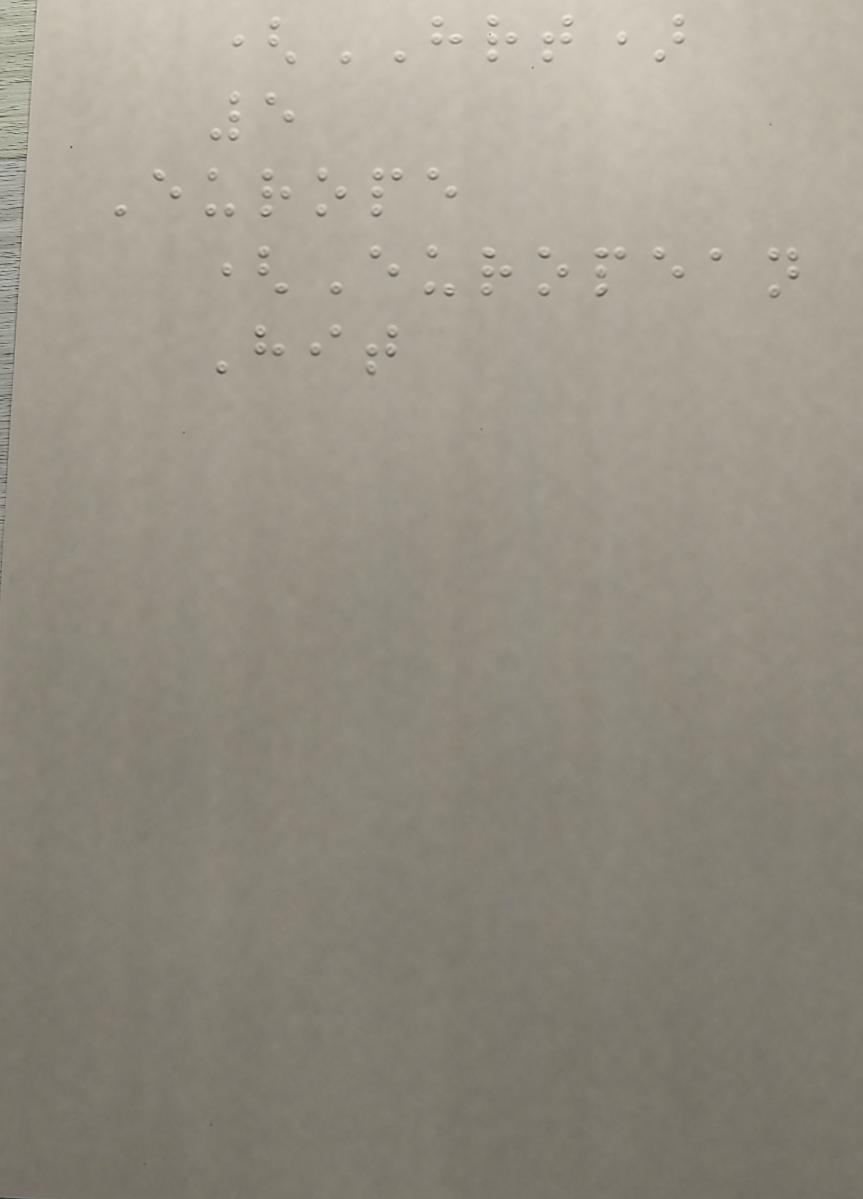(HRT)
5
Europe
(European
Hit
